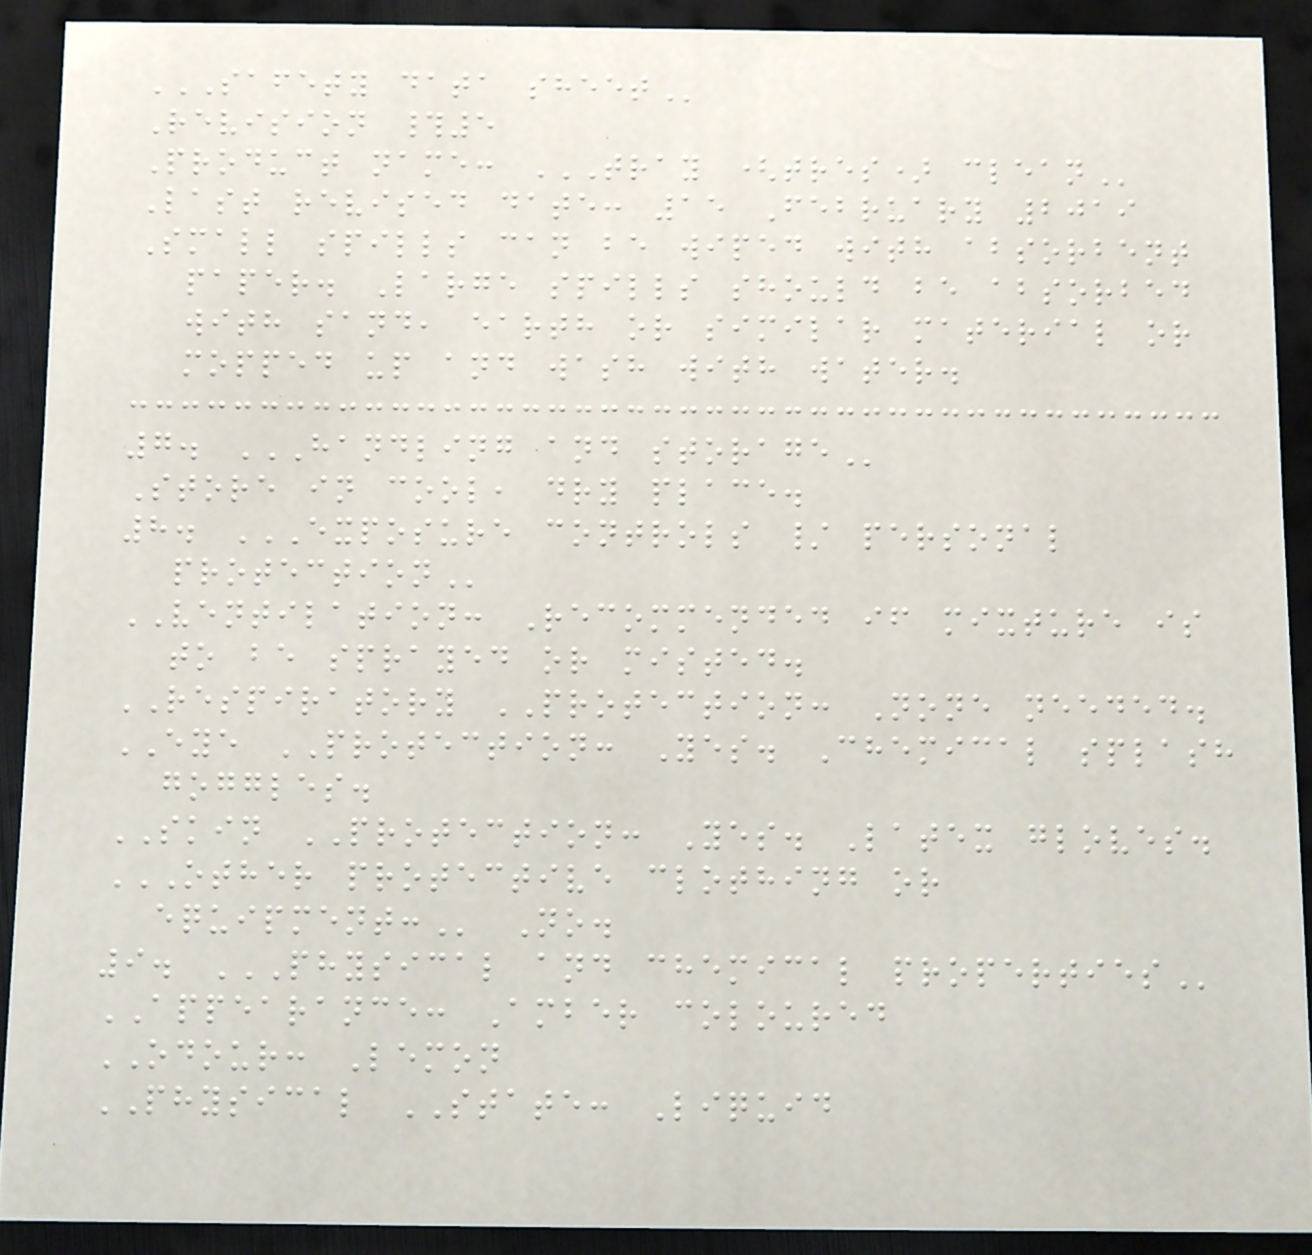SAFETY DATA SHEET
Revision #5
Product name: TRAY (TRES) CLEAN
Last revised date: 15 February 2019
Small spills can be wiped with absorbent
paper. Large spills should be absorbed
with sand, earth or similar material or
mopped up and wash with water.
7. HANDLING AND STORAGE
Store in cool, dry place.
8. EXPOSURE CONTROLS / PERSONAL
PROTECTION
VENTILATION: Recommended if mixture is
to be sprayed or misted.
RESPIRATORY PROTECTION: None needed.
EYE PROTECTION: Yes. Chemical splash
goggles.
SKIN PROTECTION: Yes. Latex gloves.
OTHER PROTECTIVE CLOTHING OR
EQUIPMENT: No.
9. PHYSICAL AND CHEMICAL PROPERTIES
APPEARANCE: Amber coloured
ODOUR: Lemon
PHYSICAL STATE: Liquid
